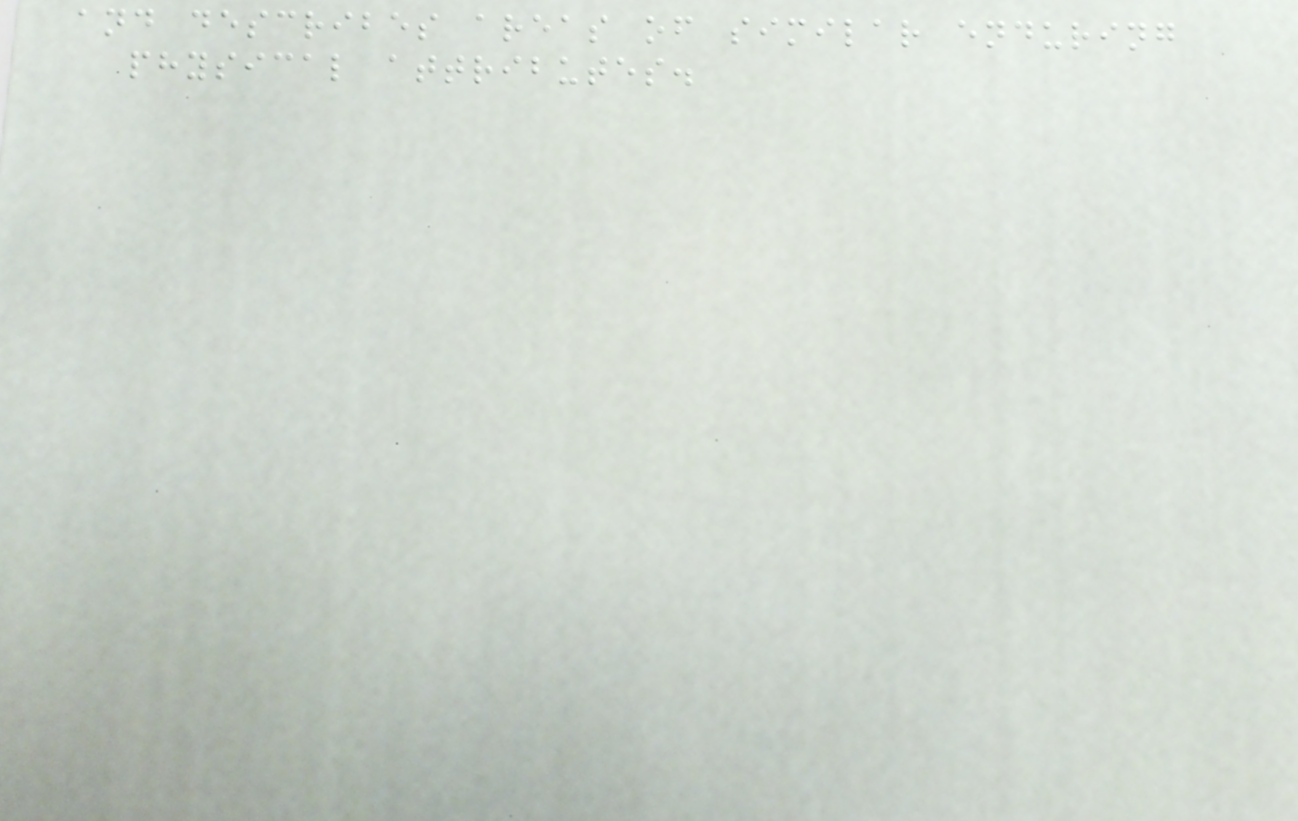and describes areas of similar enduring
physical attributes.
